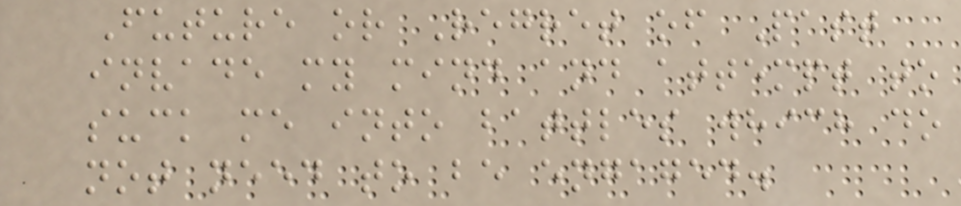Future or Regret of Past
invade my mind and attempt to
suck me into battles which do
not need to be engaged.
